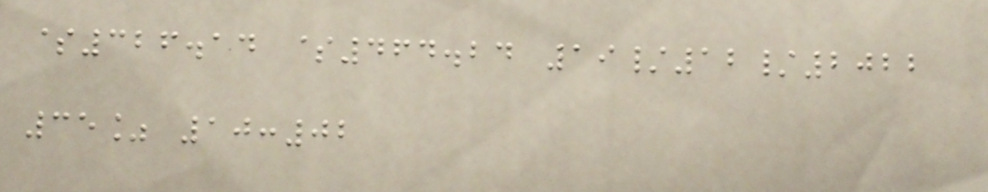$326.14 $464.24 19/12/2022
35% 10:02
